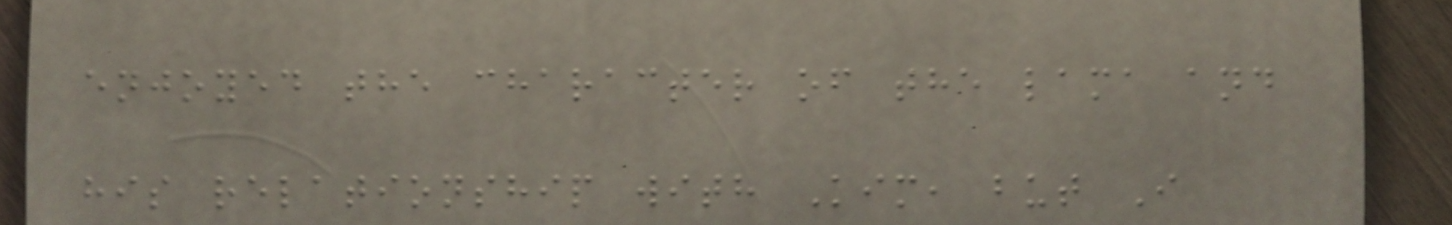enjoyed the character of the lama and
his relationship with Kim, but I
